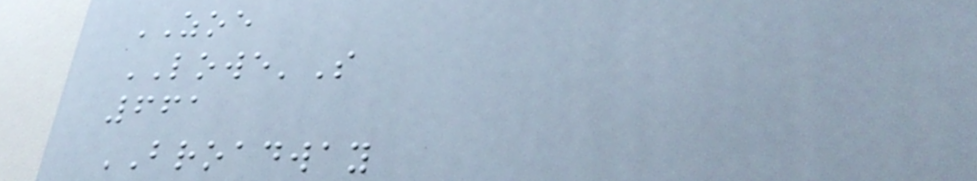ZOE
LOWE'S
661
BROADWAY
